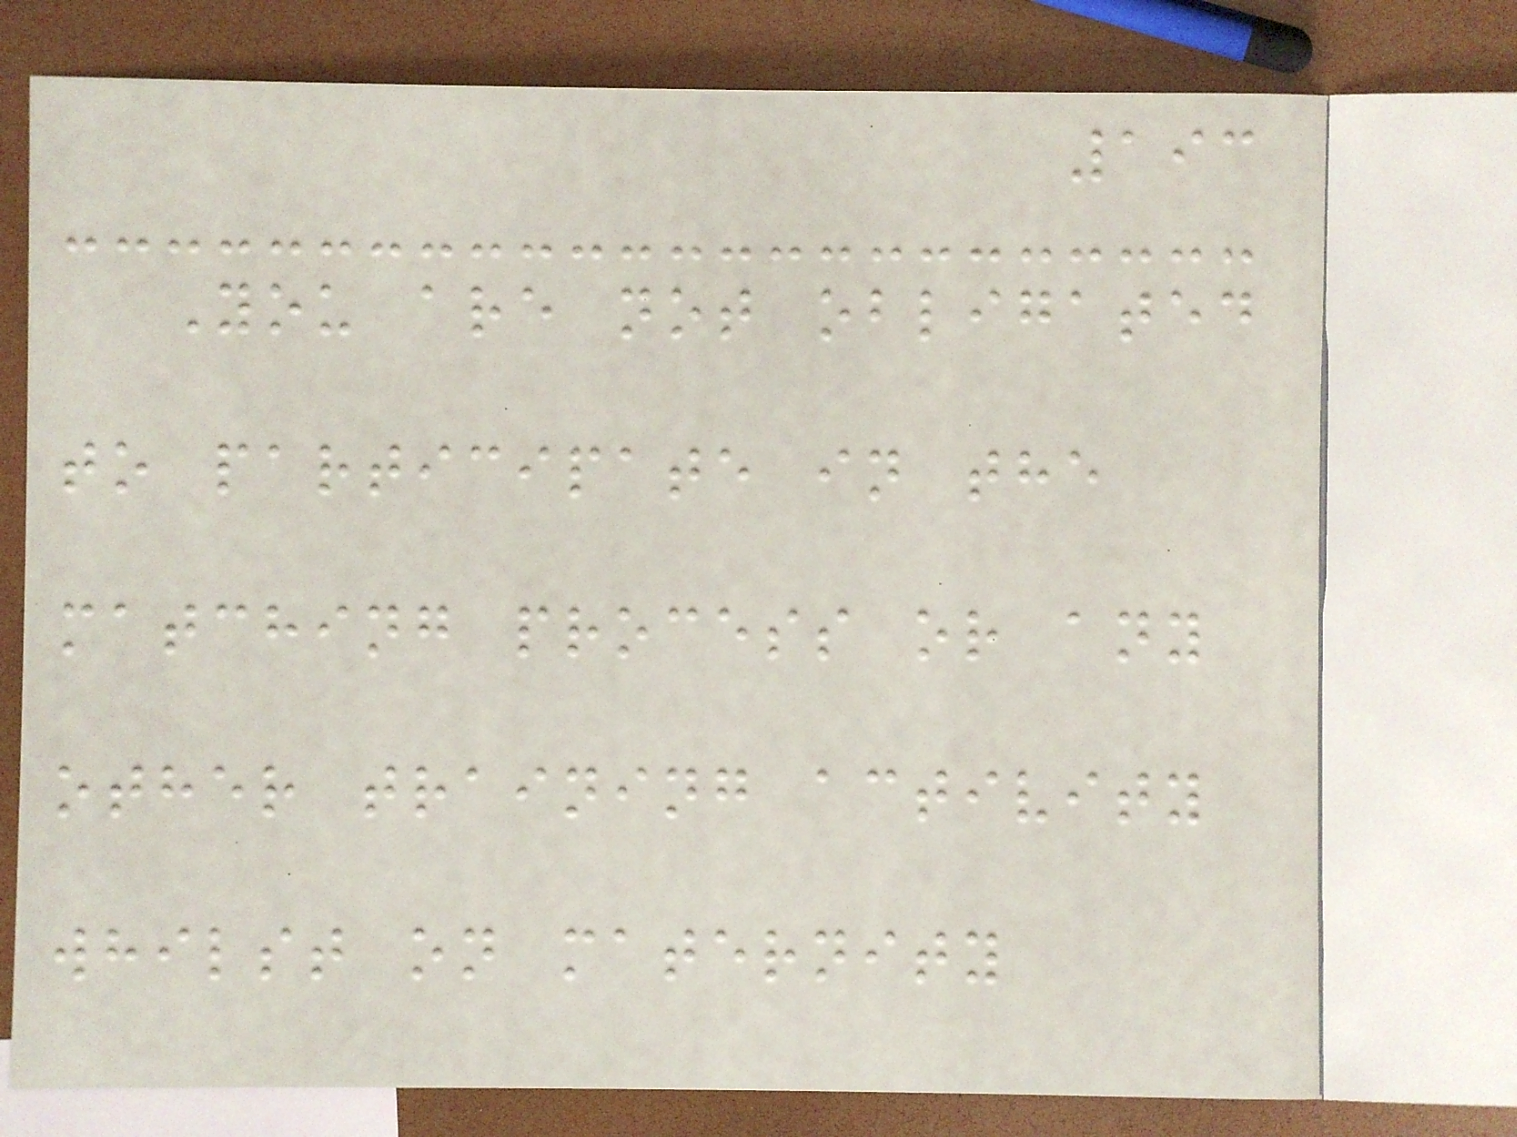193
You are not obligated
to participate in the
matching process or any
other training activity
whilst on maternity
